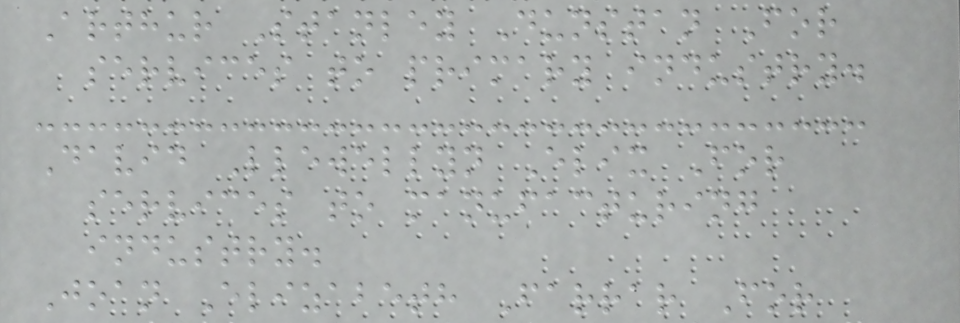Arthur Stanley Dunstan For
services to primary industry.
David Llewellyn Elix For
services to manufacturing
industry.
Joan Elizabeth Farrar For
